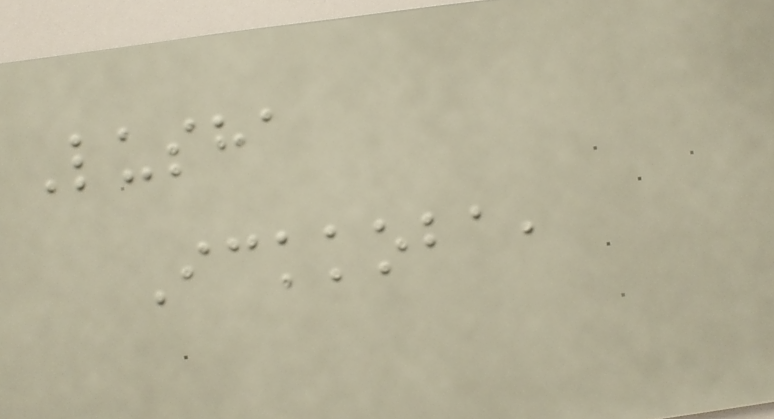Lusha
Ickkoba,
